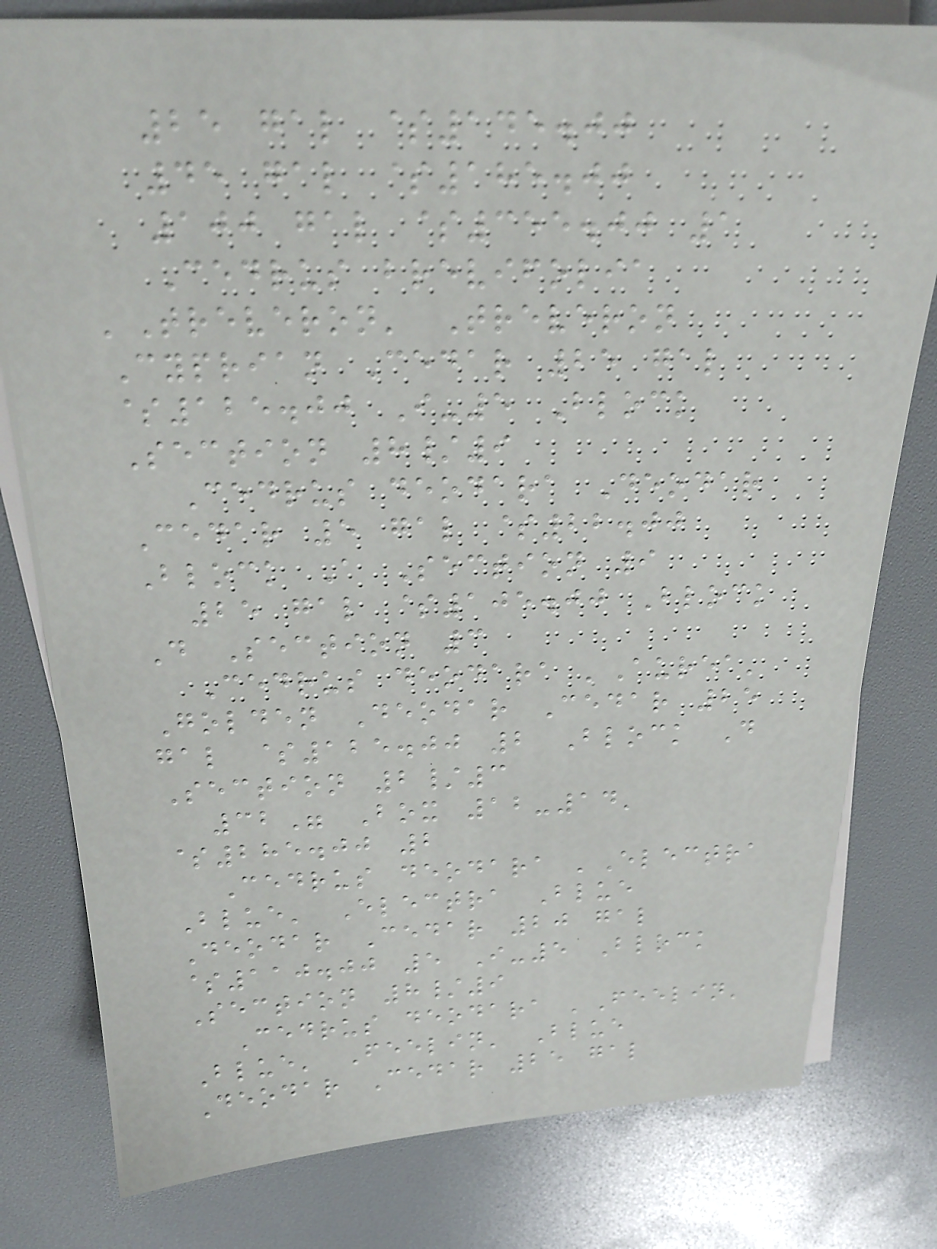25 gal $145.00
45 gal $185.00
100 gal $355.00 1
Cedrus brevifolia
'Treveron' Treveron
Cyprian Cedar 25 gal
$125.00 I-5 Block
Section 8/9
Cedrus deodara Deodar
Cedar 5 gal $22.00
Block A Section 9
25 gal $105.00 Block
D Section 3
Cedrus deodara 'Aurea'
Golden Deodar Cedar 25
gal $125.00 2 Block D
Section 2/3
32" Box 12-14'
$285.00 2
Cedrus deodara 'Electra
Blue' Electra Blue
Deodar Cedar 20 gal
$110.00 5 I-5 Block
Section 8/9
Cedrus deodara 'Feelin'
Blue' Feelin' Blue
Deodar Cedar 25 gal
